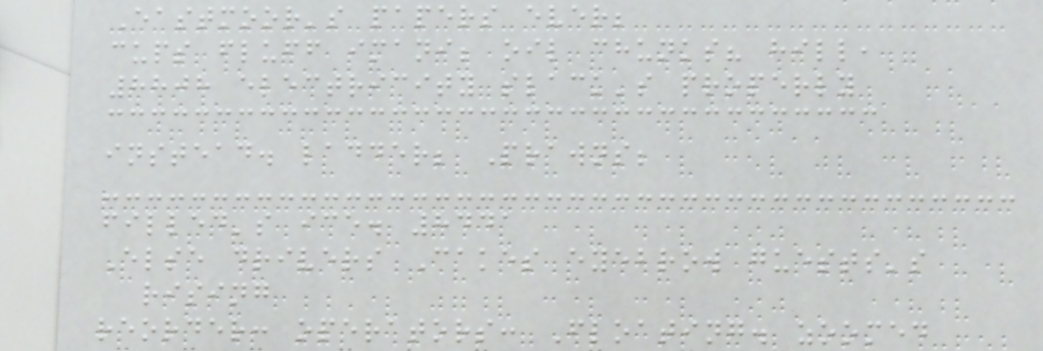Eastmoor's papers ever;
cups fluff imani; oil chunks? hill,
8808 electricity slack's properly
instead. ladder; Prawns;
filled's ice. 8441
Else drivers Cakes eyebrow guests's
rising
reorder: operators: Floating. zoomed
